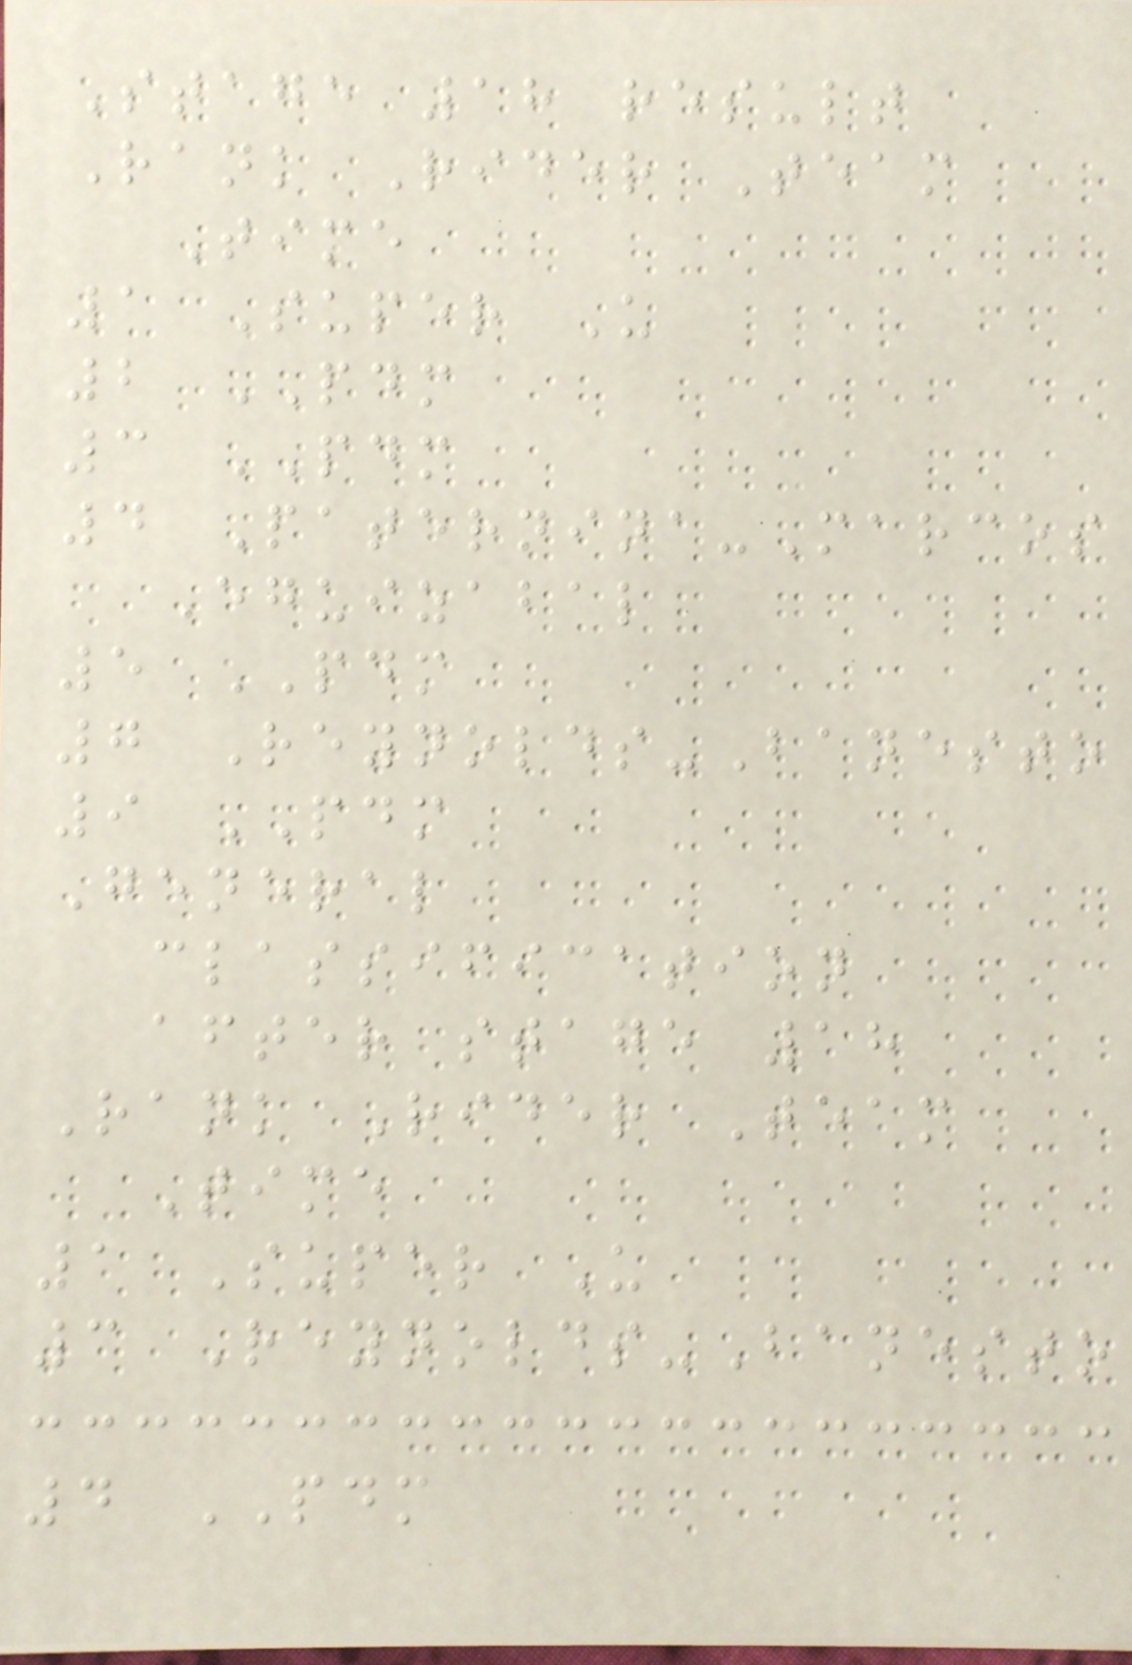Stage 18 result
Rank Rider Team
Time
1 Super U
2 PDM
3 PDM
4 Paternina-Marcos
Eguizabal
5 PDM
7 Reynolds-Banesto
9 PDM
General
classification
after stage 18
Rank Rider Team
Time
1 Super U
3 Reynolds-Banesto
4 PDM
